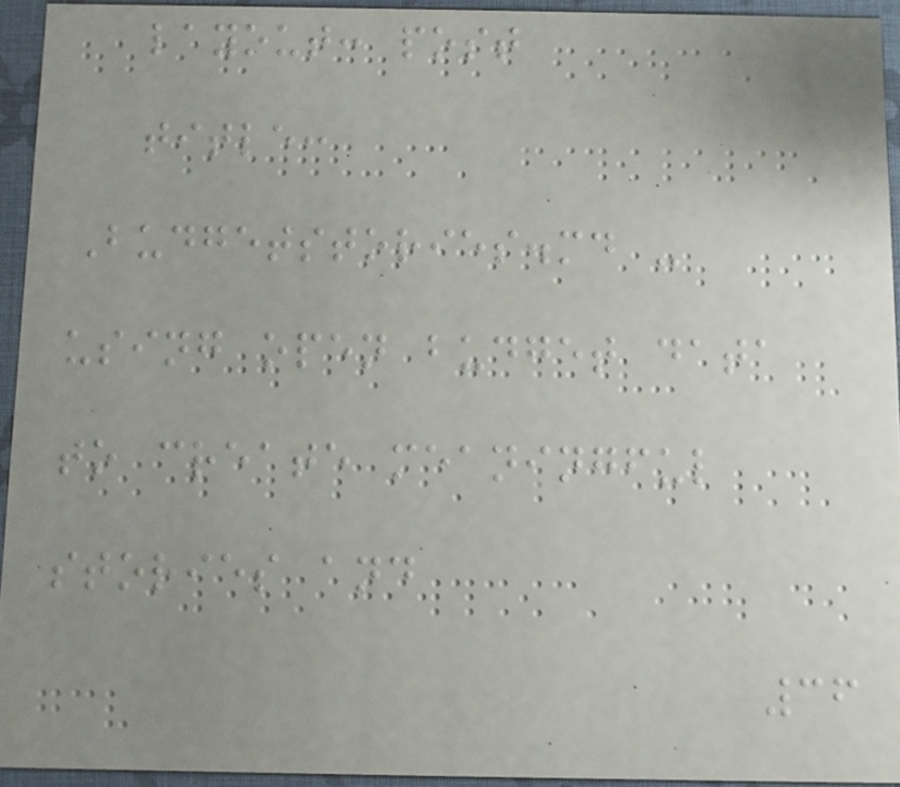layout: post
title:
Budgetstories.md -
using open budget data
to create meaningful
stories and
36
